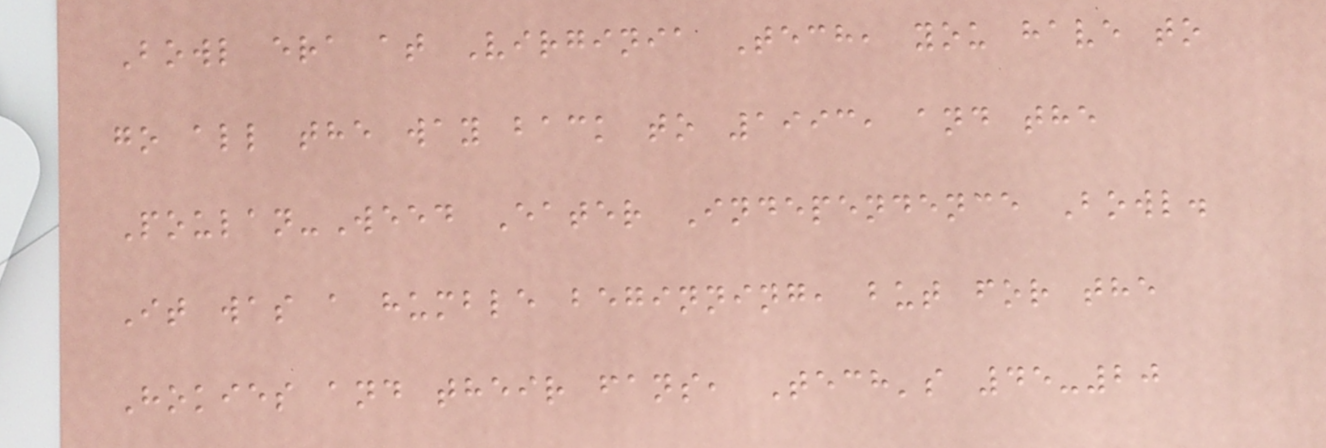Bowl era at Virginia Tech, you have to
go all the way back to 1993, and the
Poulan-Weed Eater Independence Bowl.
It was a humble beginning, but for the
Hokies and their fans, Tech's 45-20
